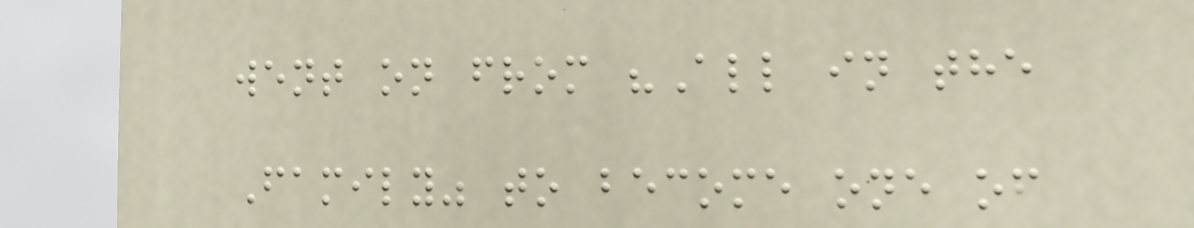went on from "All in the
Family" to become one of
